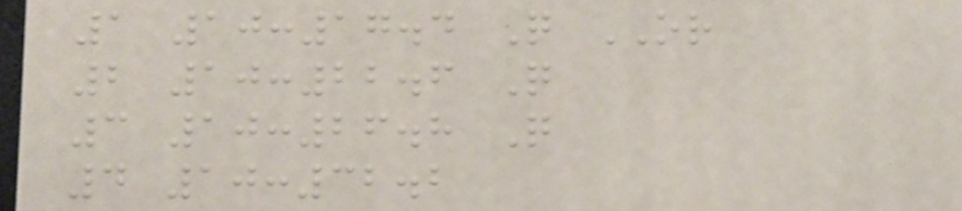1 10:17.4 Q OR
2 10:22.6 Q
3 10:26.8 Q
4 10:32.2
